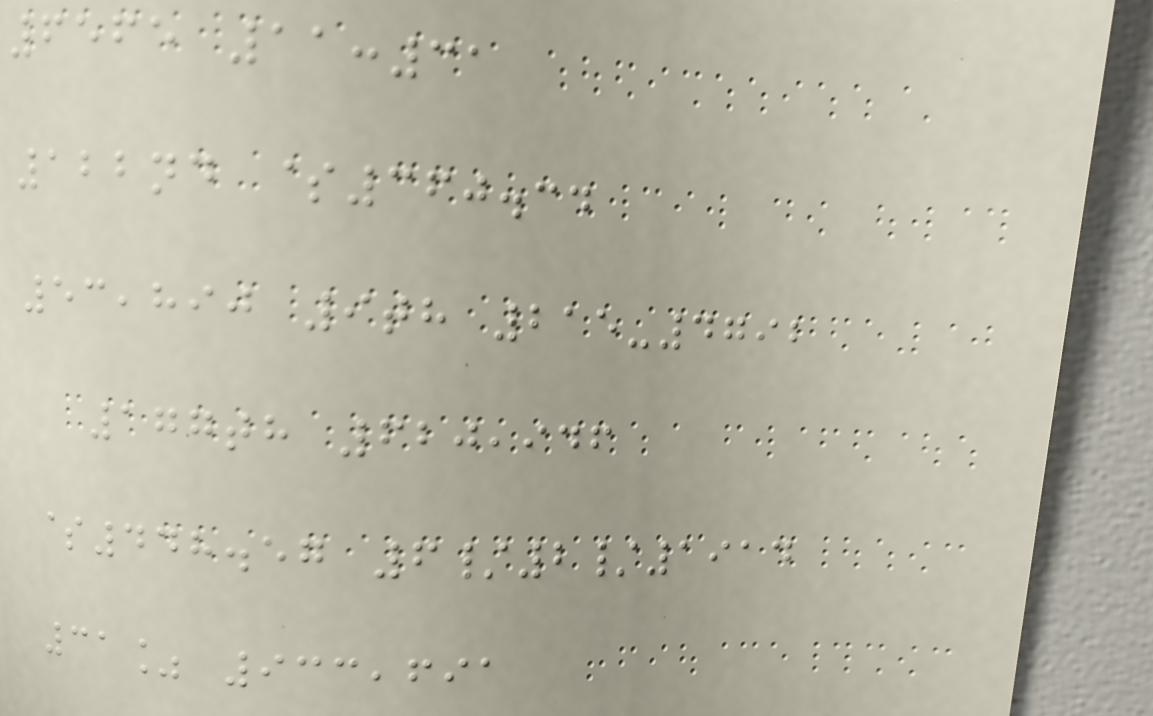6565 11:31
122nd $360.34
53,890 9th 215-4792
177th 620,946
$448.57 6/2/1914
31% 933,691
